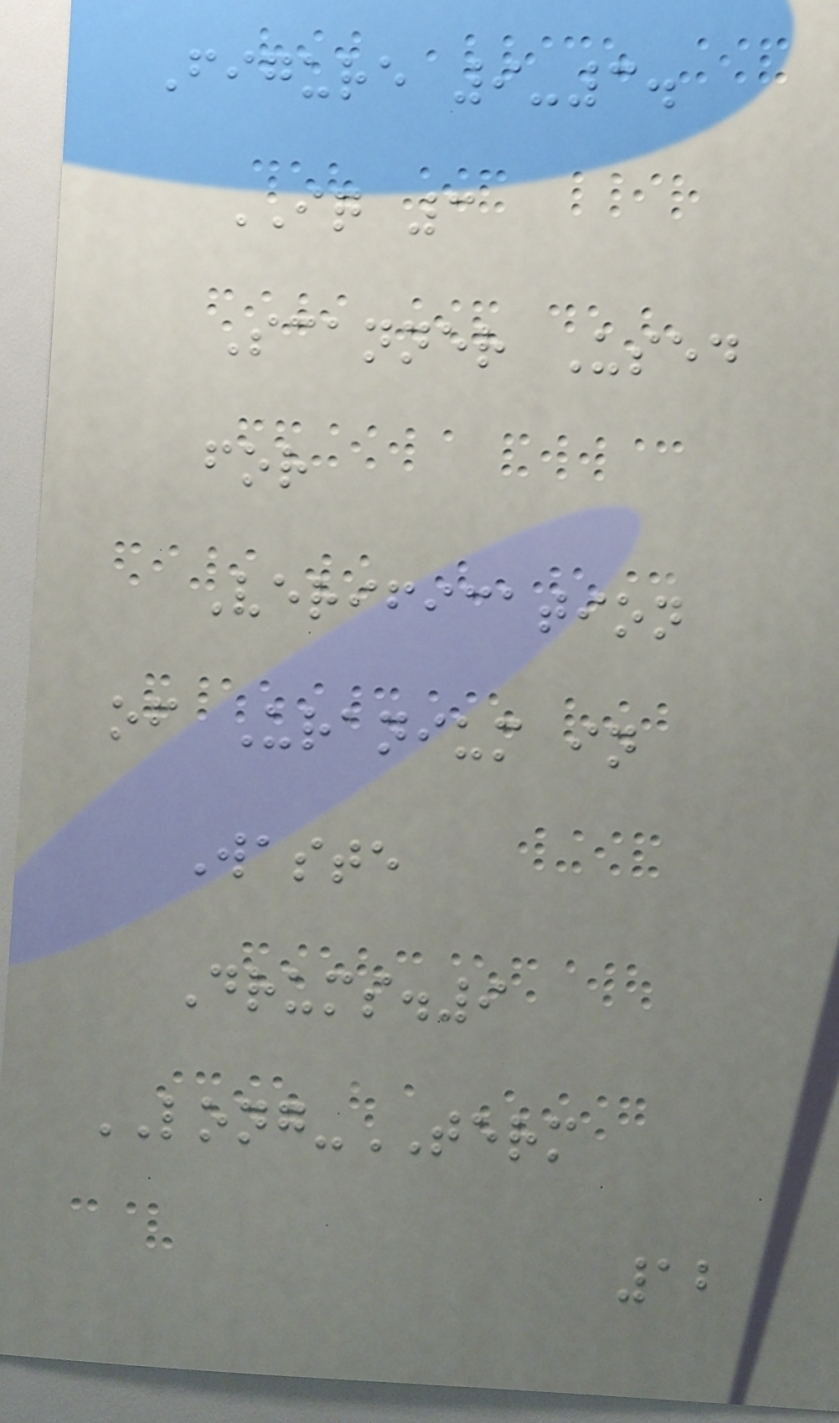Figure 9-3.
IQ 3
Scanner Used
for
Verification
of Uranium in
Waste
Drums.9
LONG-TERM
12
